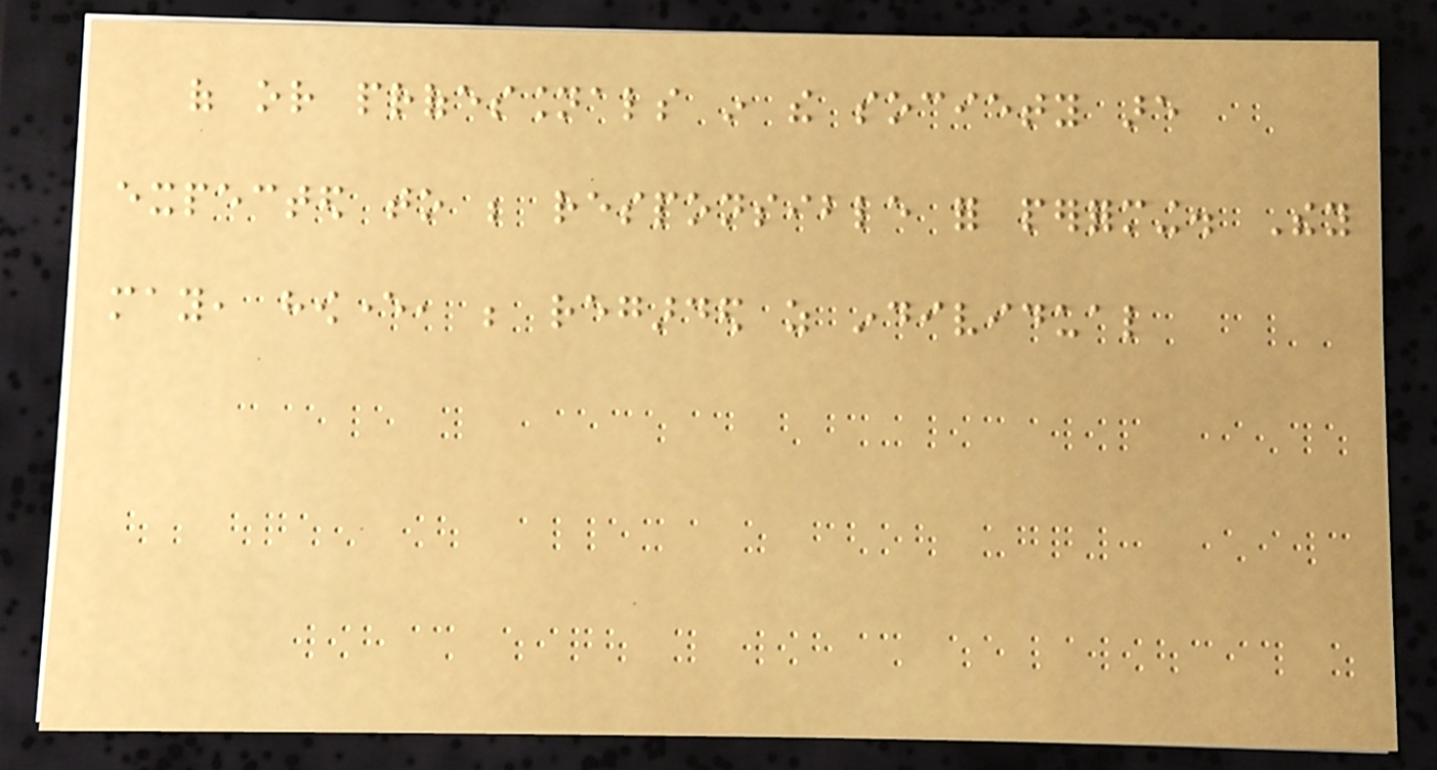of or professionals in the society are
expected to be responsible for performing. They
may, however, be regarded as individual
